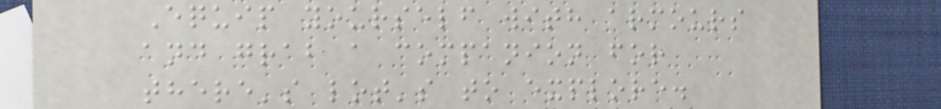Equip yourself with armours
and grab a companion for
there's lot's to explore.
